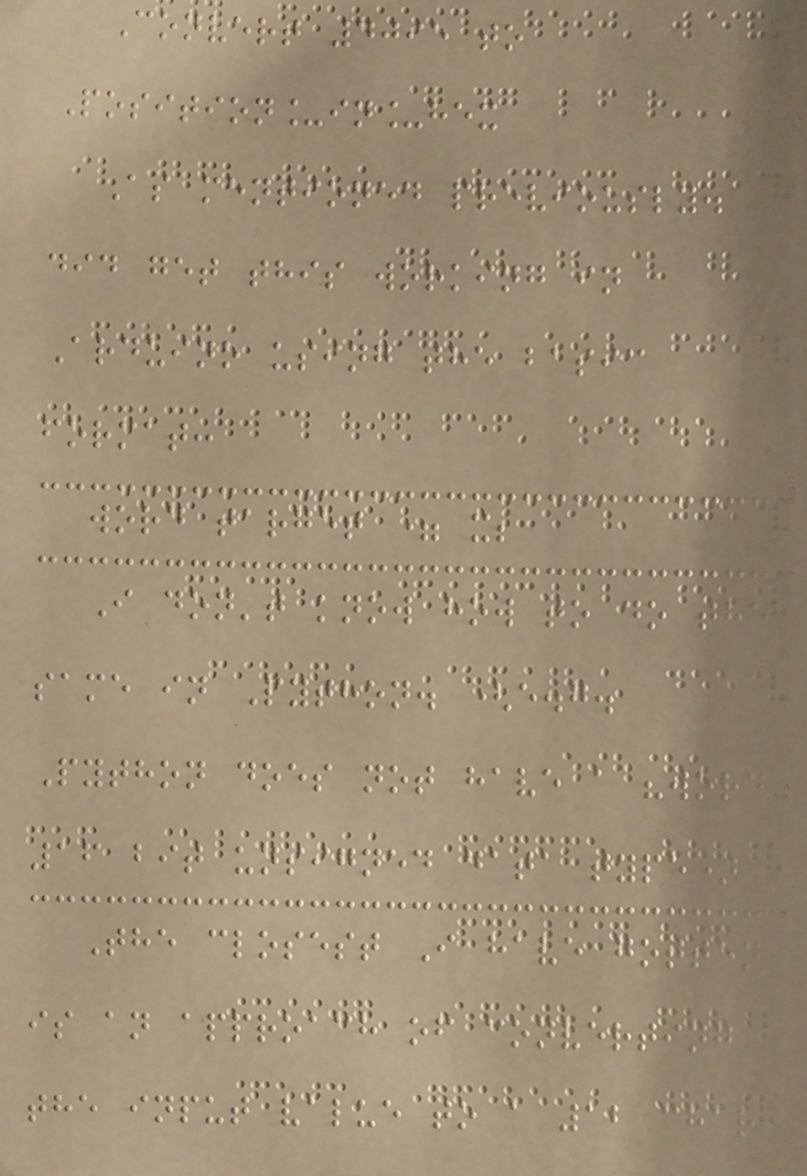Convert 4095 to
Position_in_hex
As mentioned previously. I
did get this working in
Arduino using the basic
format:
word target = x;
I don't know how to do the
same in Python. (e.g.
Python does not have a "word"
16 bit unsigned data type)
The closest I have gotten
is an approach of converting
the input value to a 12 char
